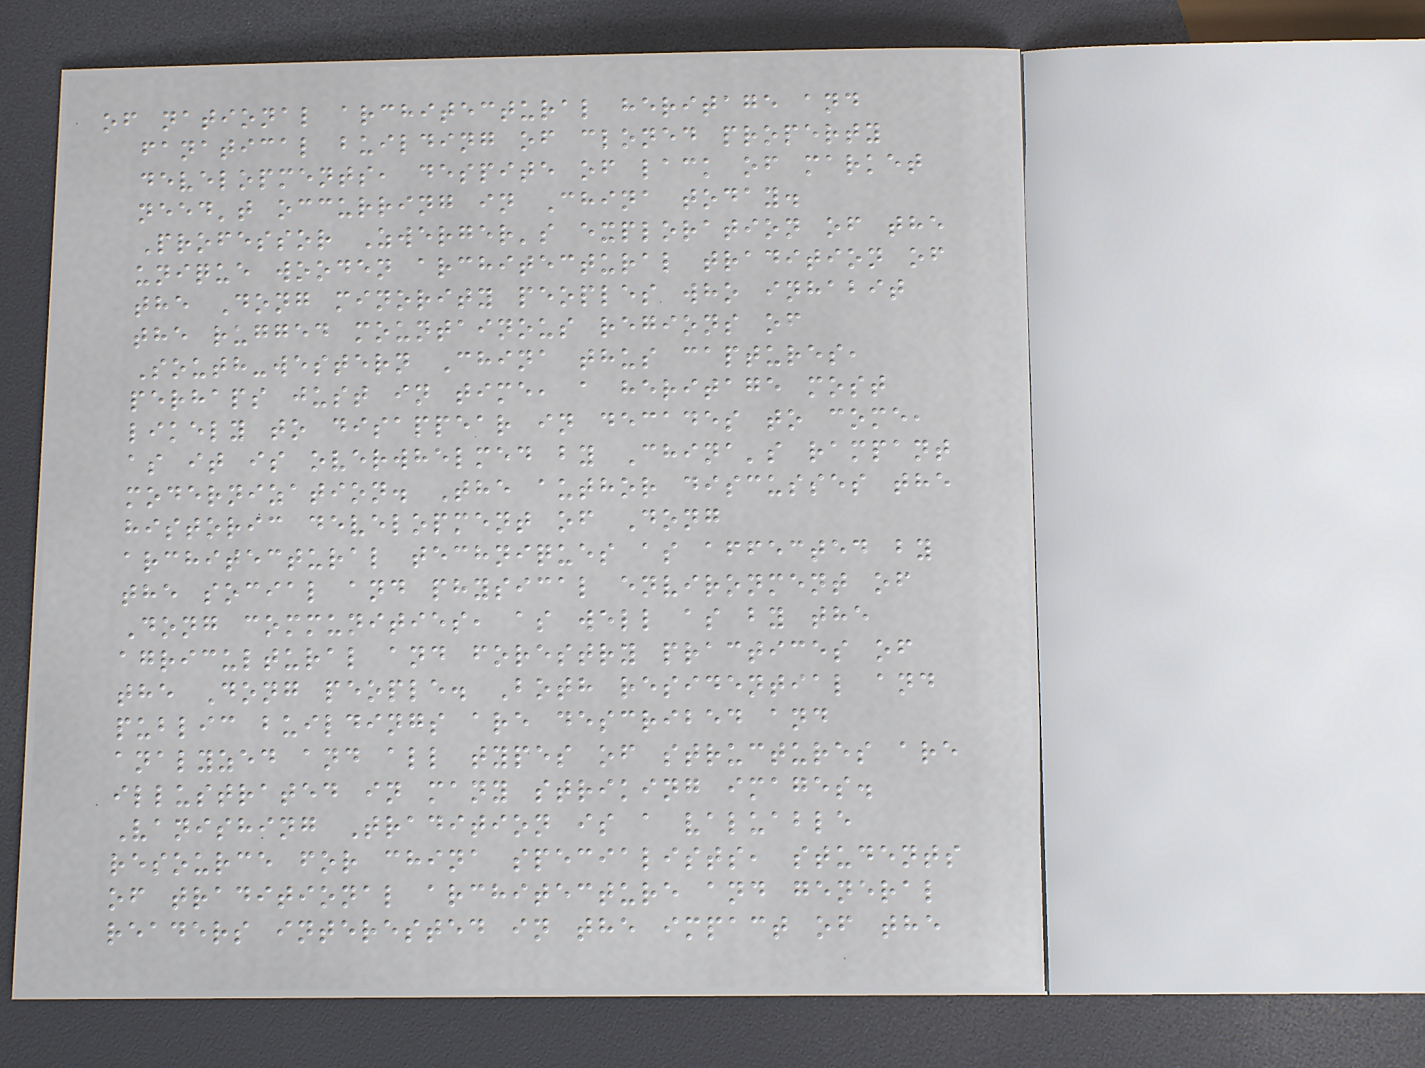of national architectural heritage and
fanatical building of cloned property
developments, despite of lack of market
need't occurring in China today.
Professor Zwerger's exploration of the
unique wooden architectural tradition of
the Dong minority peoples who inhabit
the rugged mountainous regions of
South-western China thus captures,
perhaps just in time, a heritage most
likely to disappear in decades to come,
as it is overwhelmed by China's rampant
modernization. The author discusses the
historic development of Dong
architectural techniques as affected by
the social and physical environment of
Dong communities, as well as by the
agricultural and forestry practices of
the Dong people. Both residential and
public buildings are described and
analyzed and all types of structures are
illustrated in many striking images.
Vanishing Tradition is a valuable
resource for china specialists, students
of traditional architecture and general
readers interested in the impact of the
